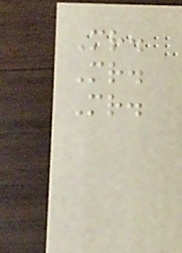Mr.
Mr.
Mr.
